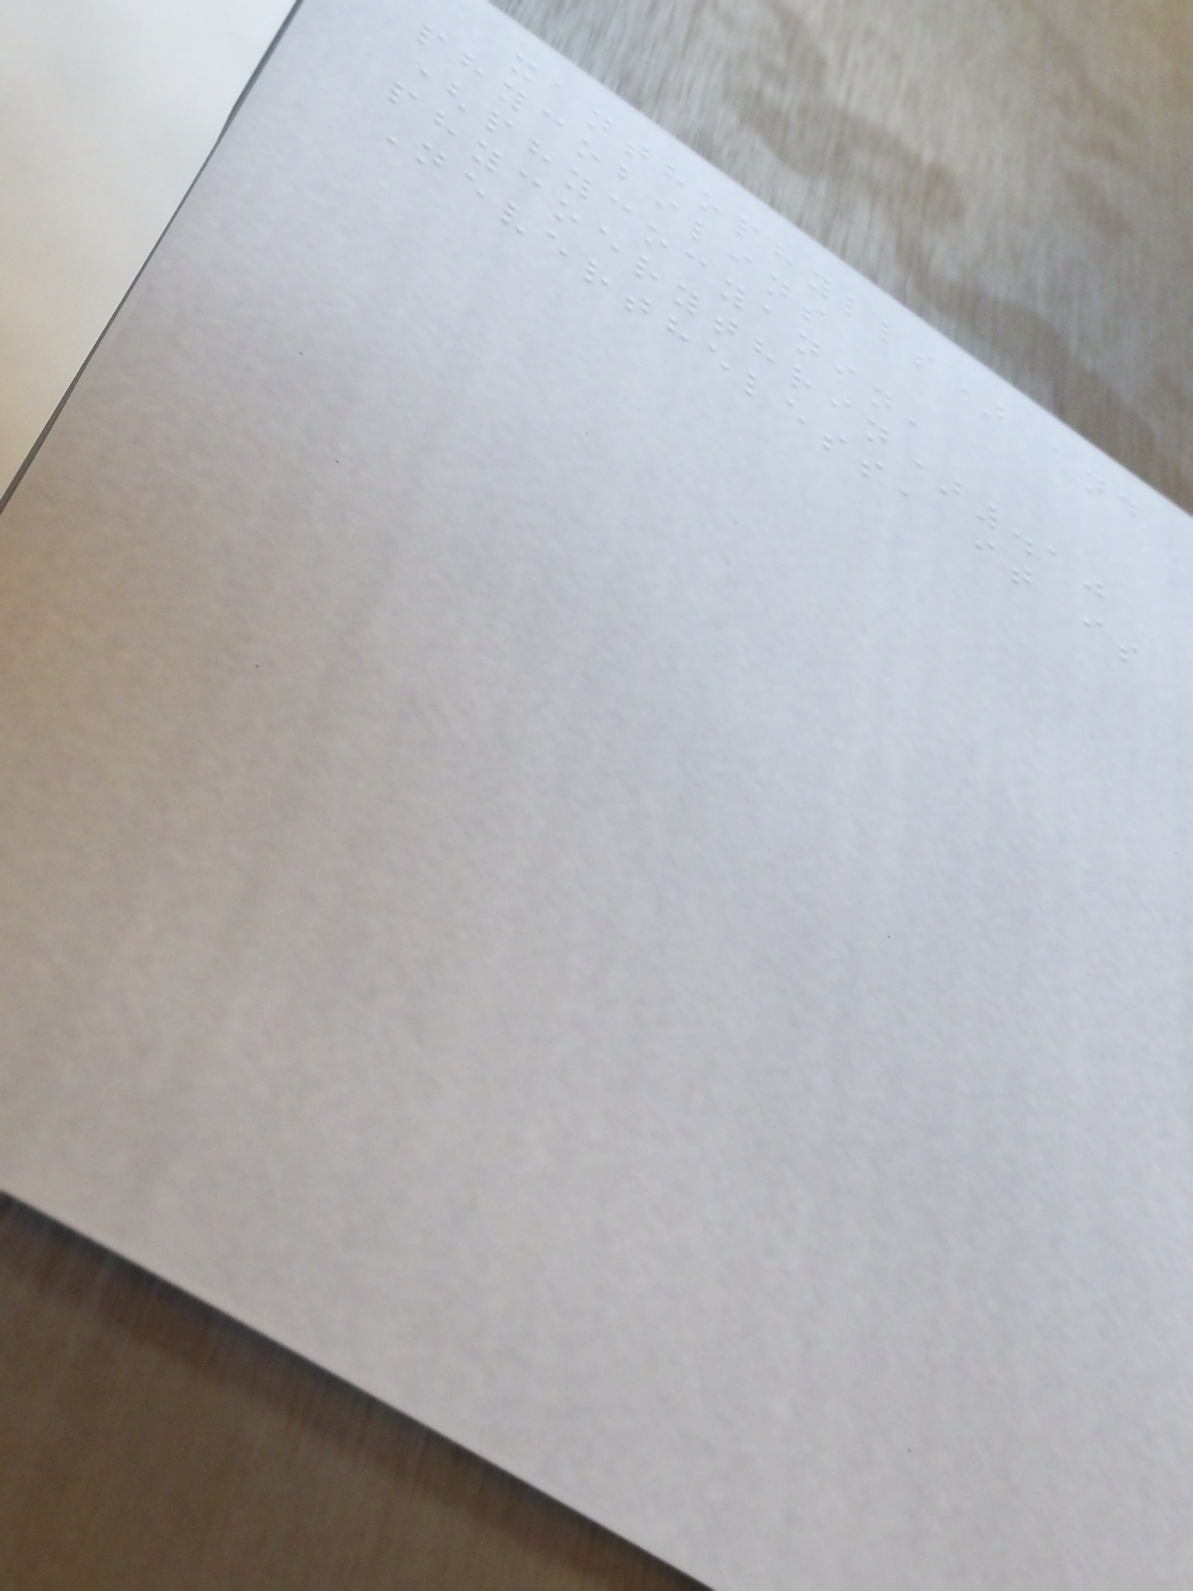xanthophylls) and
phycobilins
(phycocyanin,
phycoerythrin).10
Nevertheless, it is
